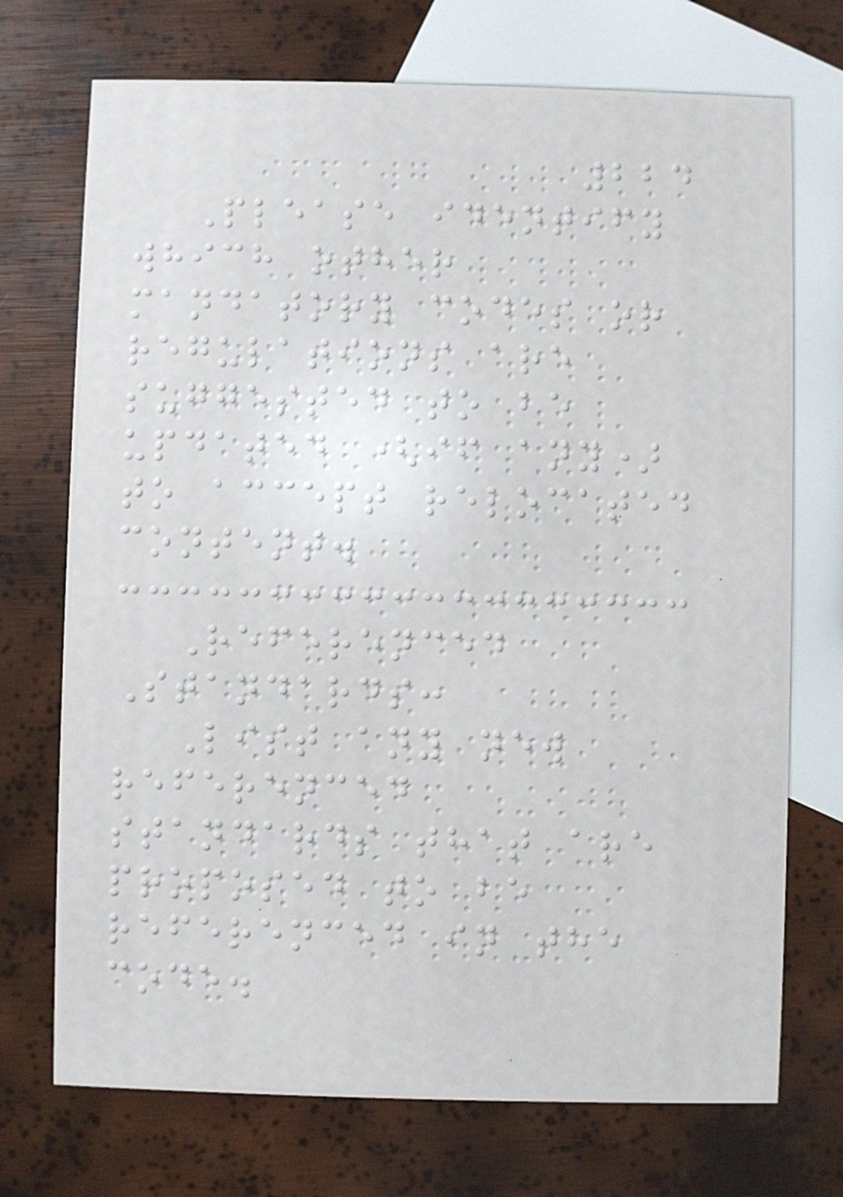224
Please identify
which other
mandatory codes or
regulations are
suggested to be
updated (if any)
to accept relocated
content.
Referenced
Standards:
List any new
referenced
standards that are
proposed to be
referenced in the
code.
